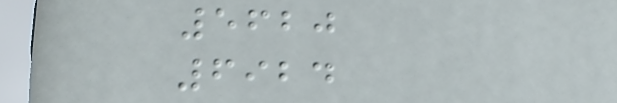5620
6924
